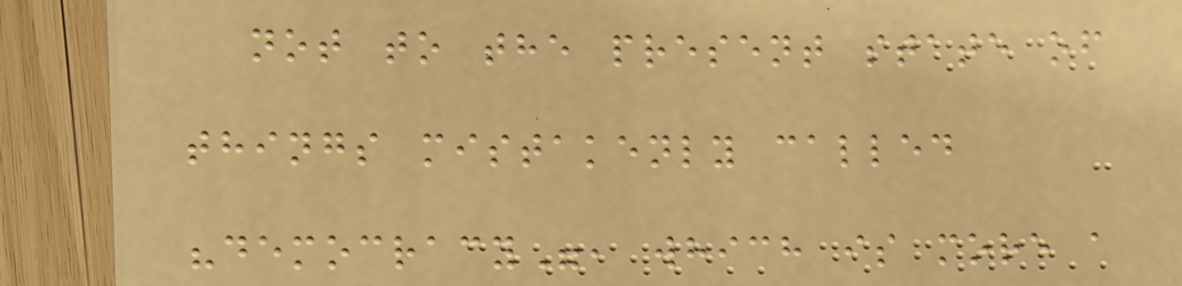not to the present state of
things mistakenly called
"democracy", which is more a
